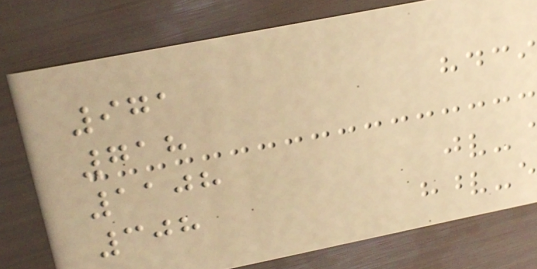971
718
1108
308
